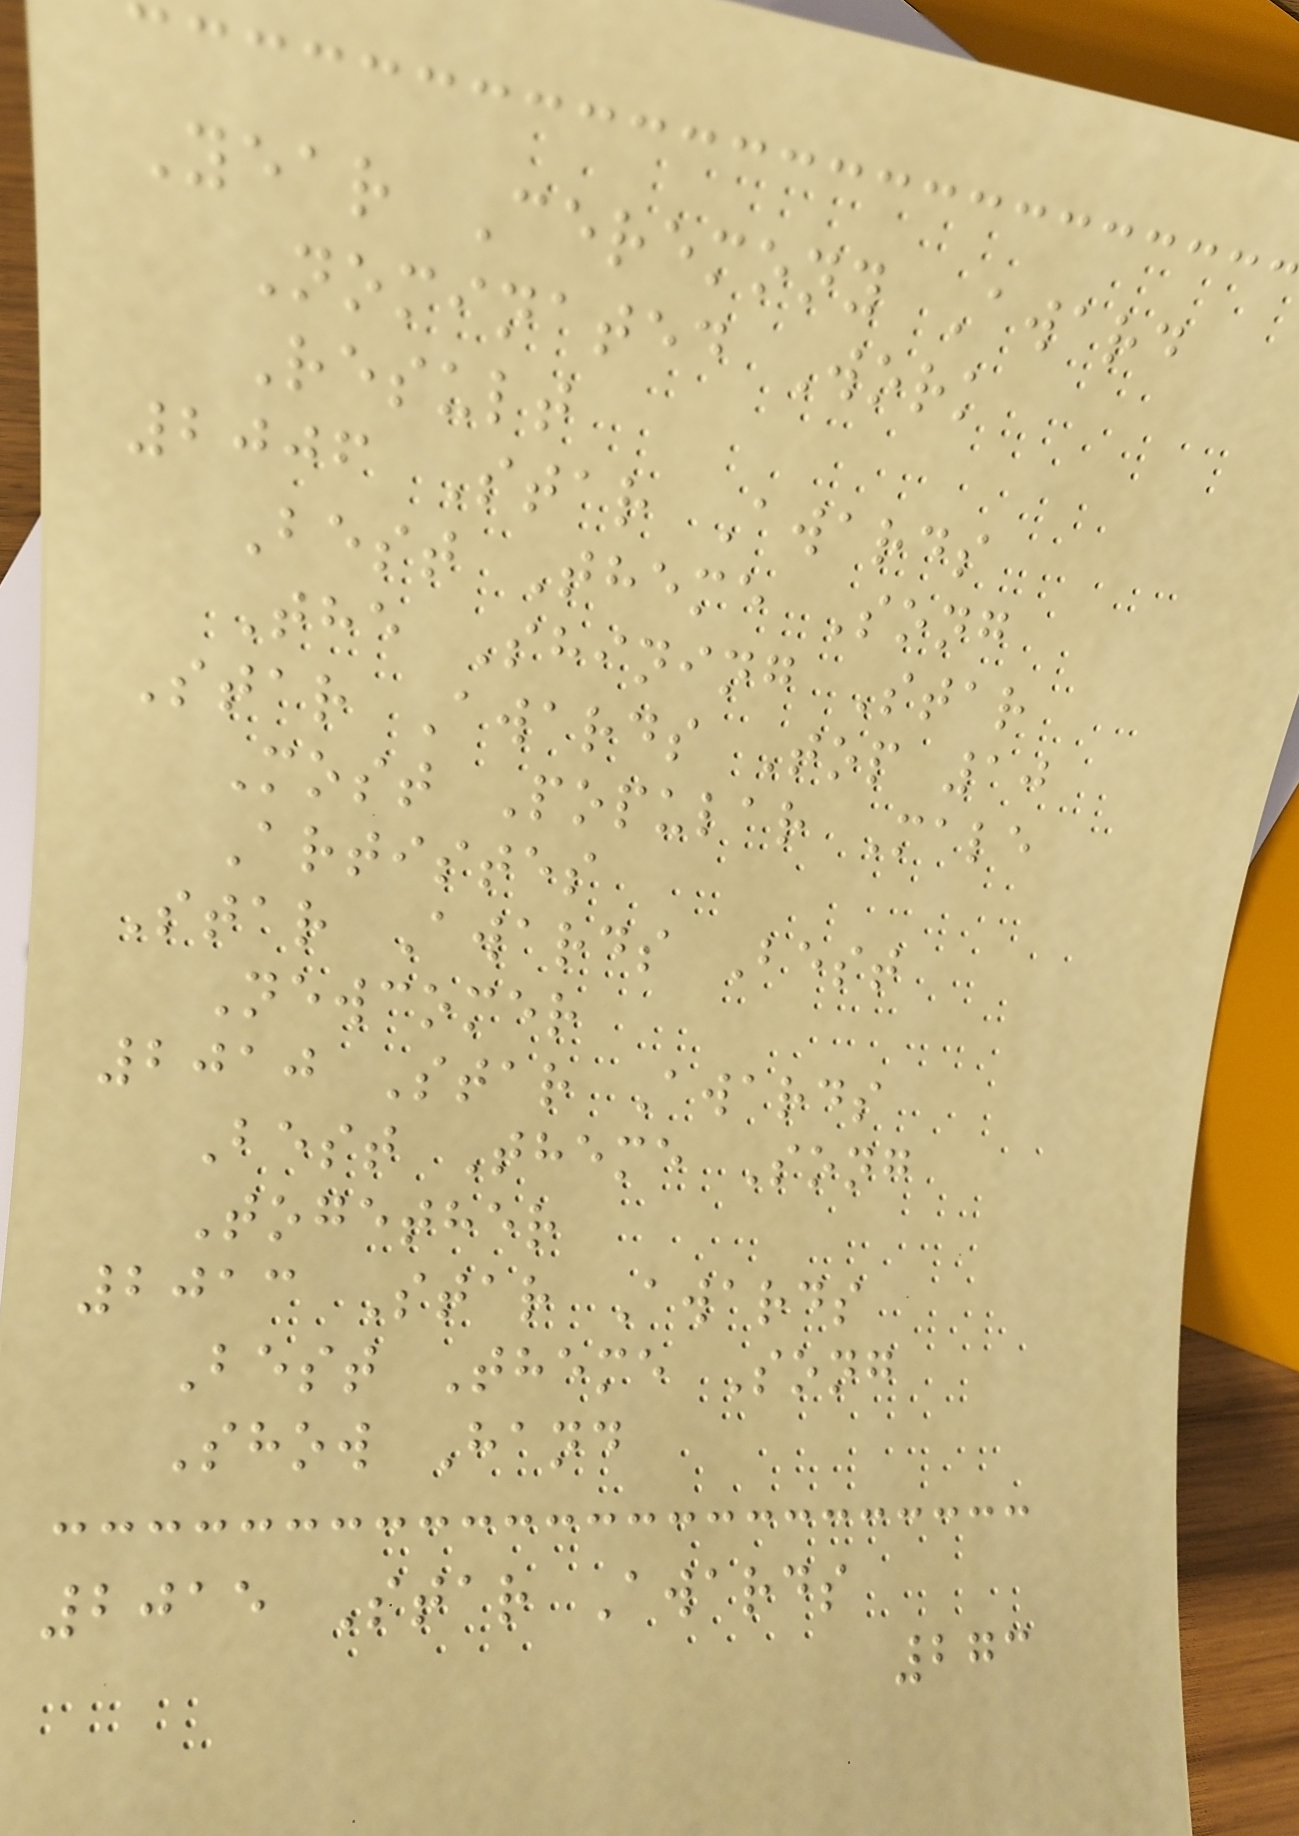Year Ceremony Award
Nominated Work
Result
2006 Star Awards
Best Theme Song
The Shining Star
Star Awards Top 10
Most Popular Male
Artistes
Star Awards Best
Newcomer
2010 Star Awards
Best Theme Song
Together
2013 Star Awards
Best Theme Song
Show Hand
2015 Star Awards
273
